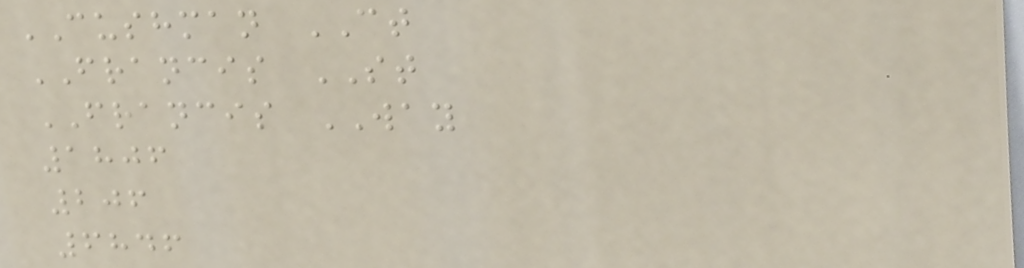CUSHMAN CT
FRANCIS ST
FRANCIS WAY
1806
206
6846
